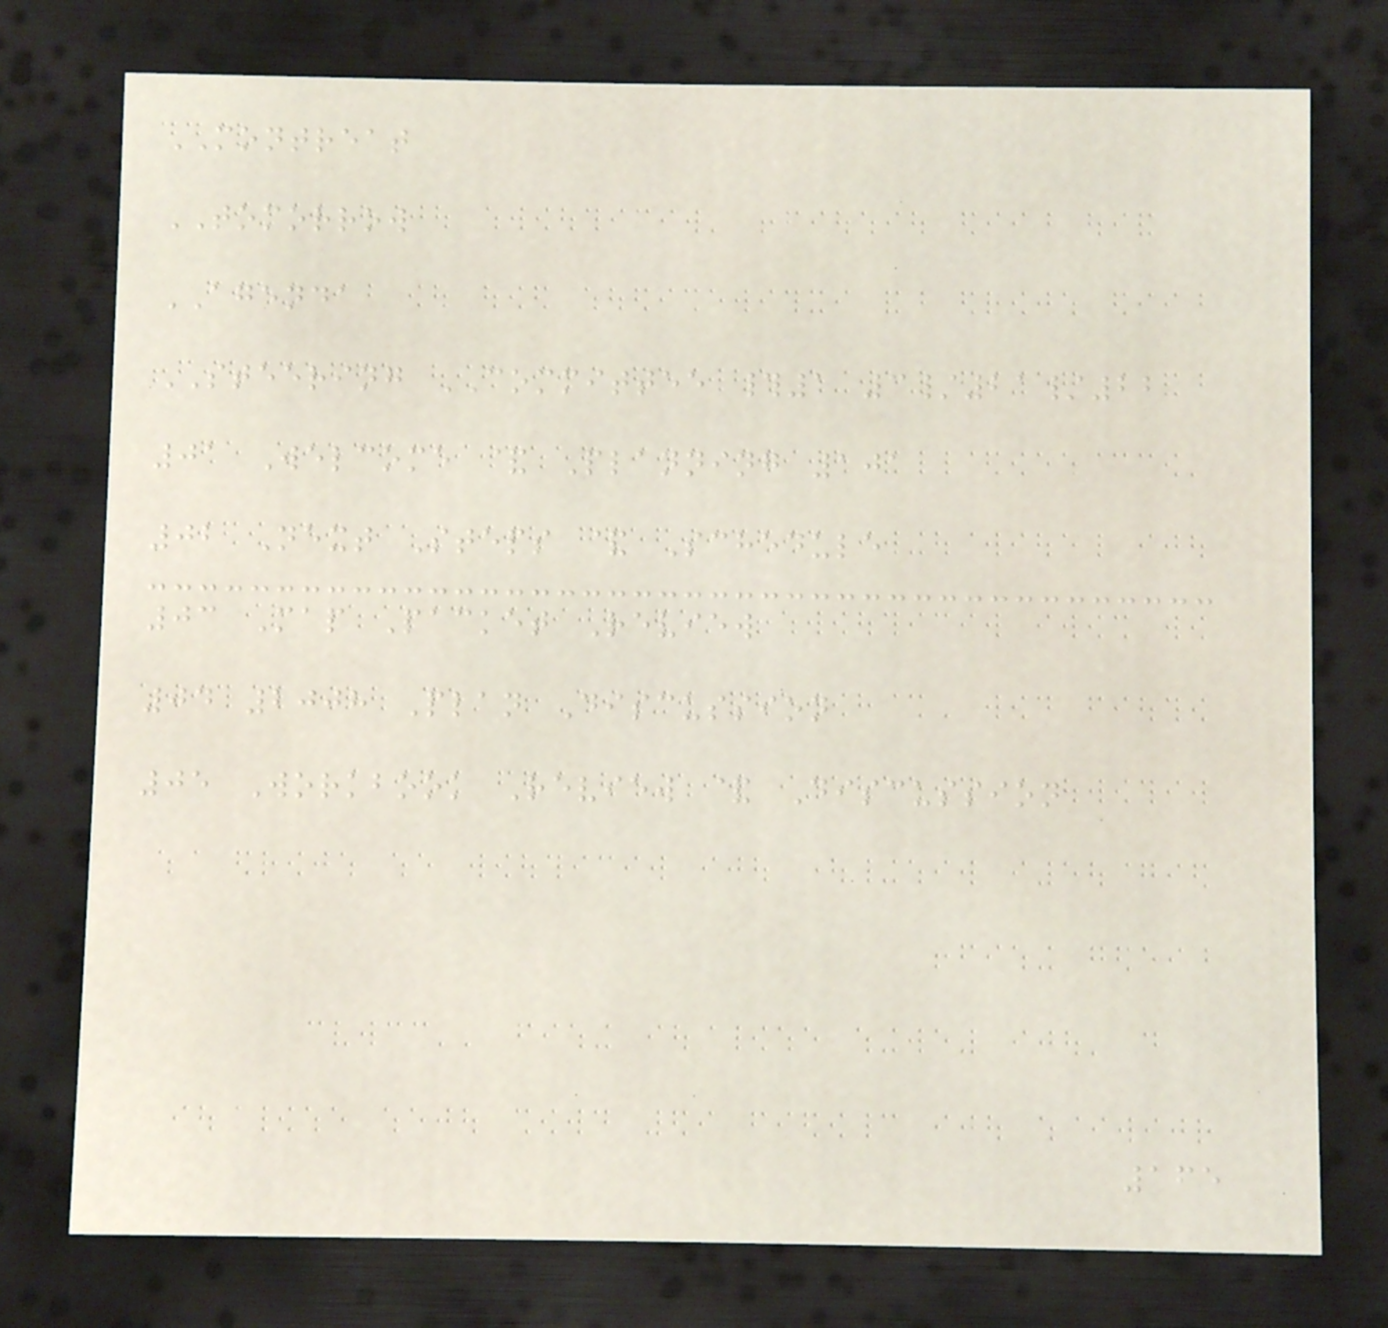MONTREAT
TOMORROW
AGENDA
STEERING COMMITTEE #1 3/21/22
01 Welcome & Planning 101
02 Next Steps & Schedule
03 Map Packet Review
04 2008 Plan Discussion
05 Workbook Review & Discussion
165
